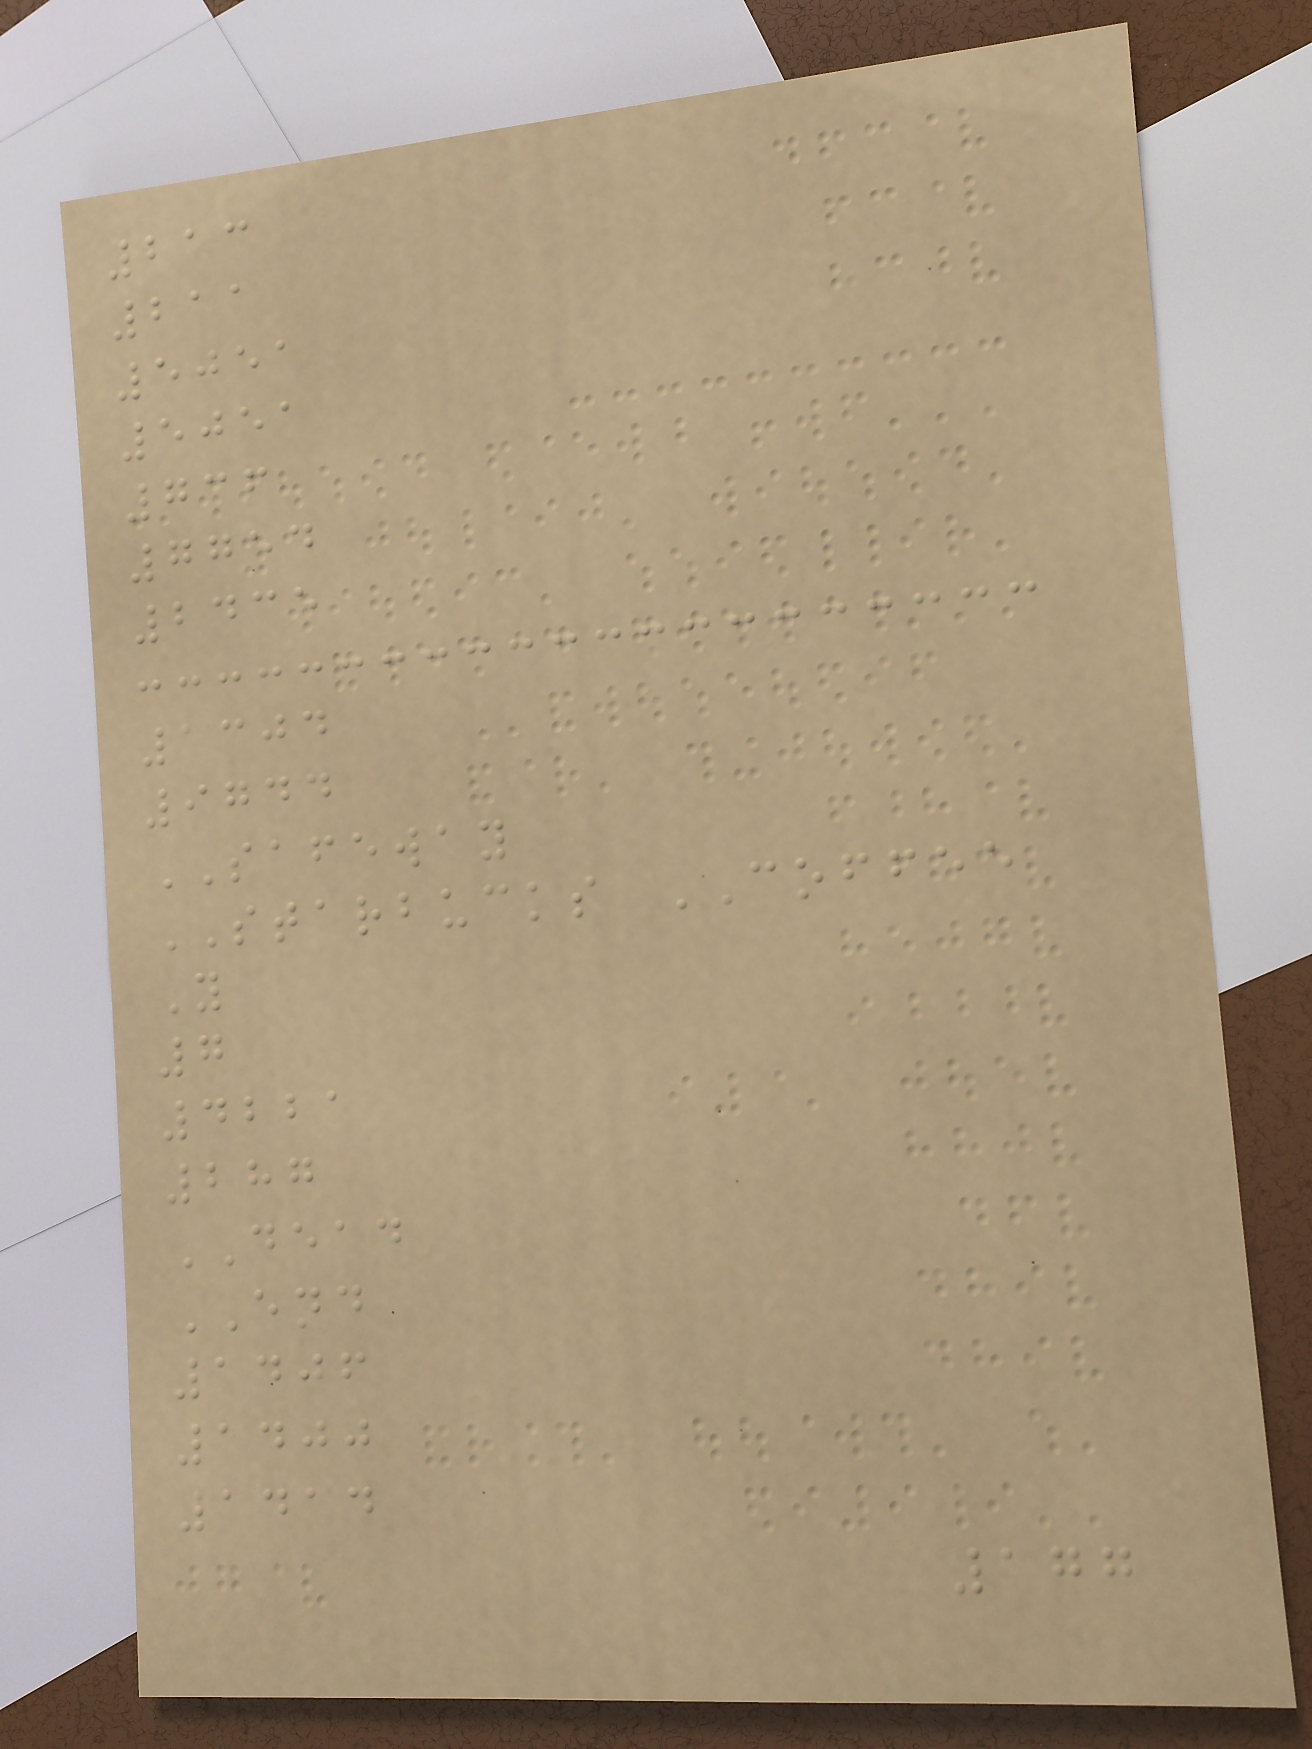213
211
5051
5051
736
7754
2435
1304
9744
SAFEWAY
STARBUCKS COFFEE
Y
7
4221
287
DEAD
END
1406
1400
1414
177
